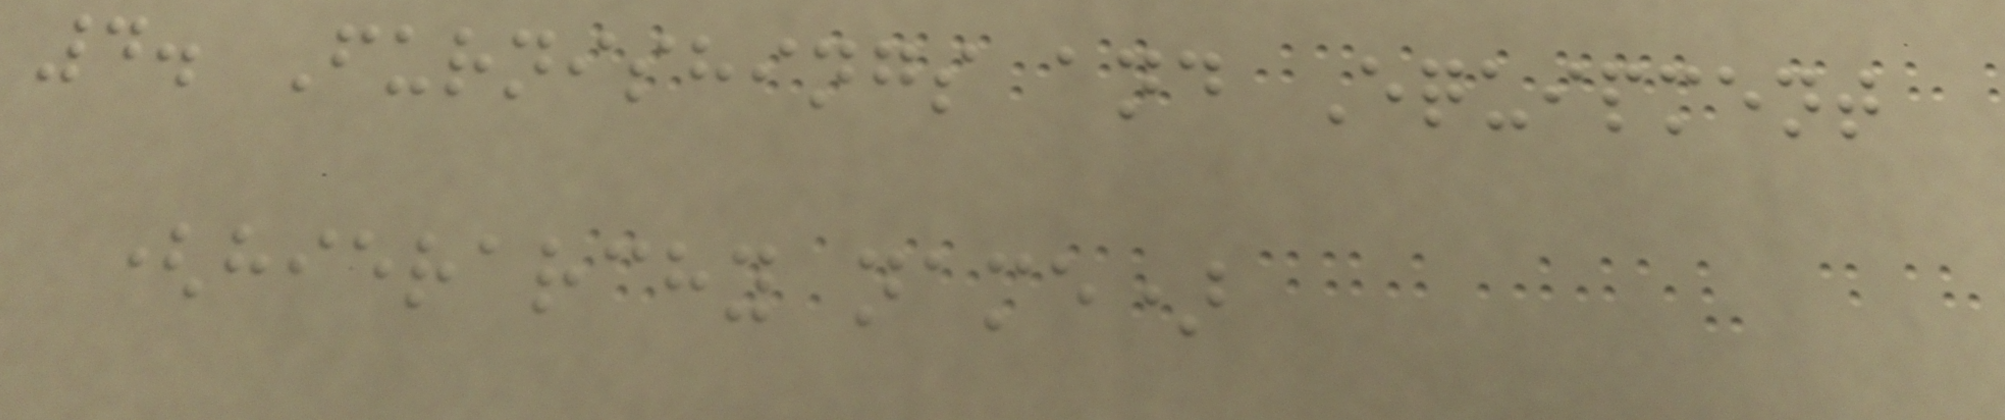4. Furnishings and Equipment
(hierarchy name)
